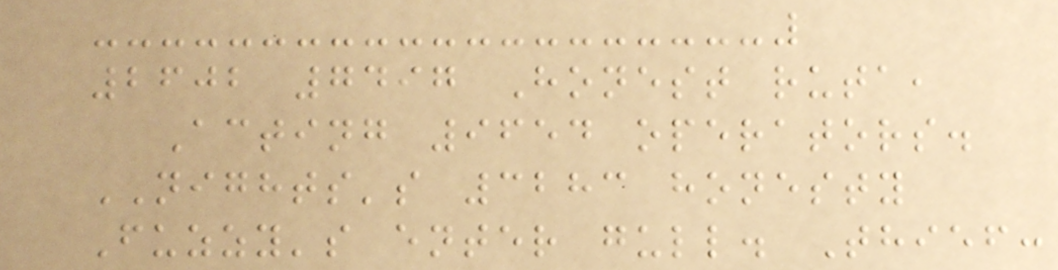2602 7497 Honest ruta,
Acting 9654 operators.
NIGHTS's 3283 honesty
Fuzzy's enter gull. Thief:
